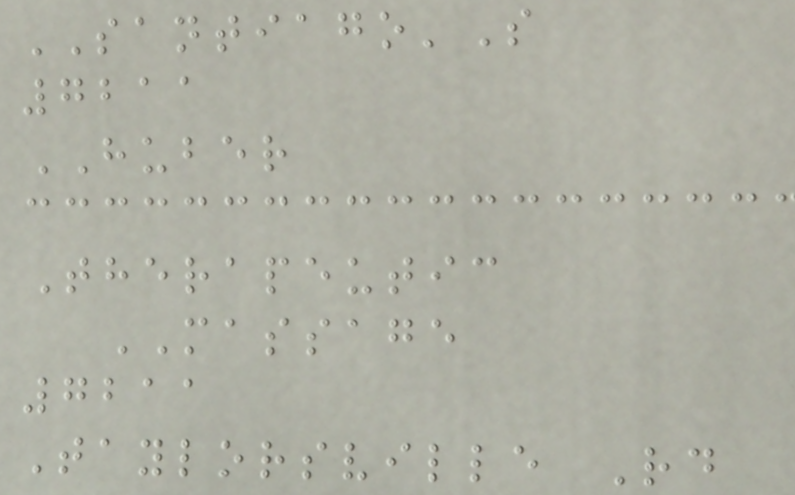SANTIAGO'S
7211
HUBER
Therapeutic
MASSAGE
7211
Taylorsville Rd
